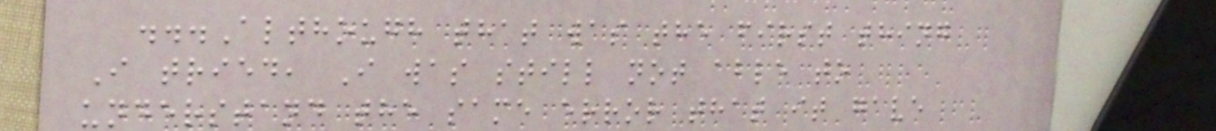...Although that was the first thing
I tried, I was still not able to
understand the same error that it gave
